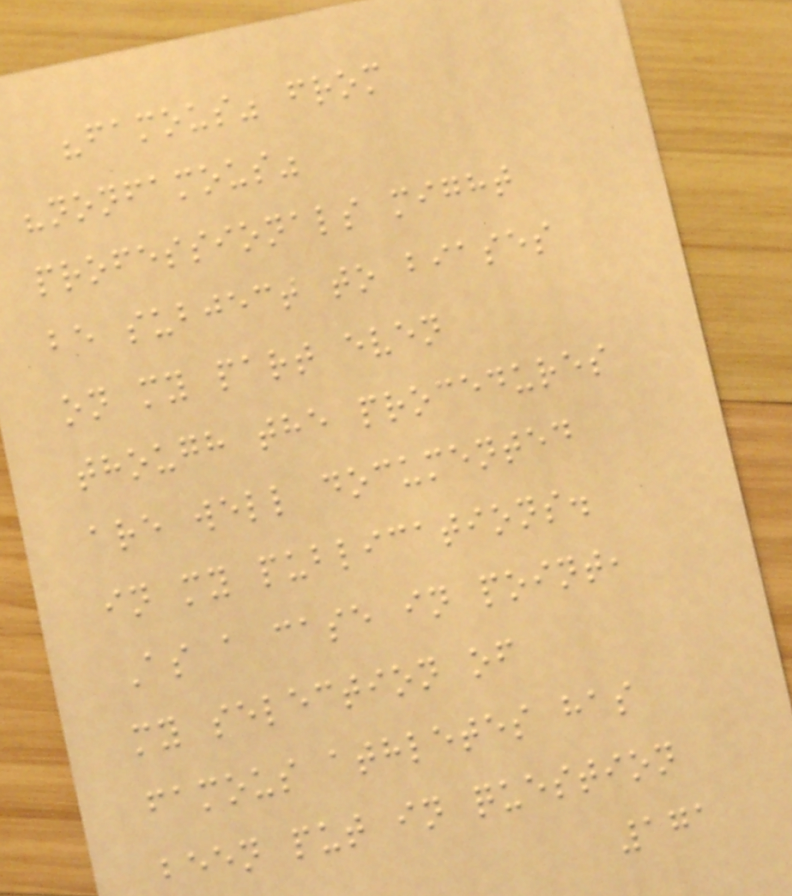"famous" from
"nonfamous"
professionals might
be subject to biases
on my part even
though the procedures
are well documented
in my publications.
As a case in point,
my selection of
famous athletes has
been put in question
171
